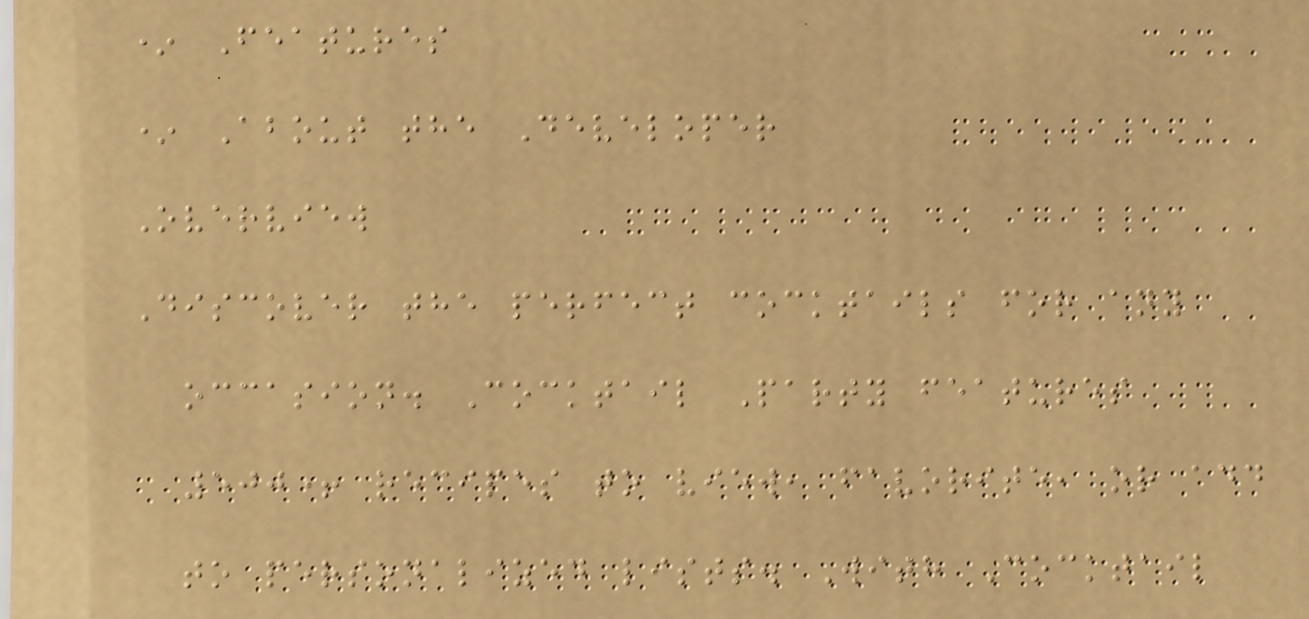* Features
* About the Developer
Overview
Discover the perfect cocktails for any
occasion. Cocktail Party features
500+ recipes to view, favorite, or add
to personalized lists. With Cocktail
